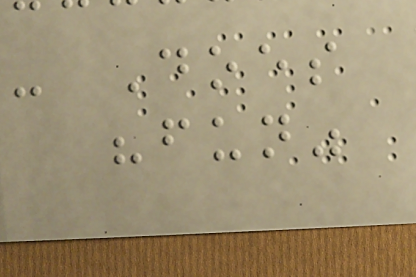- Does
"fun"
